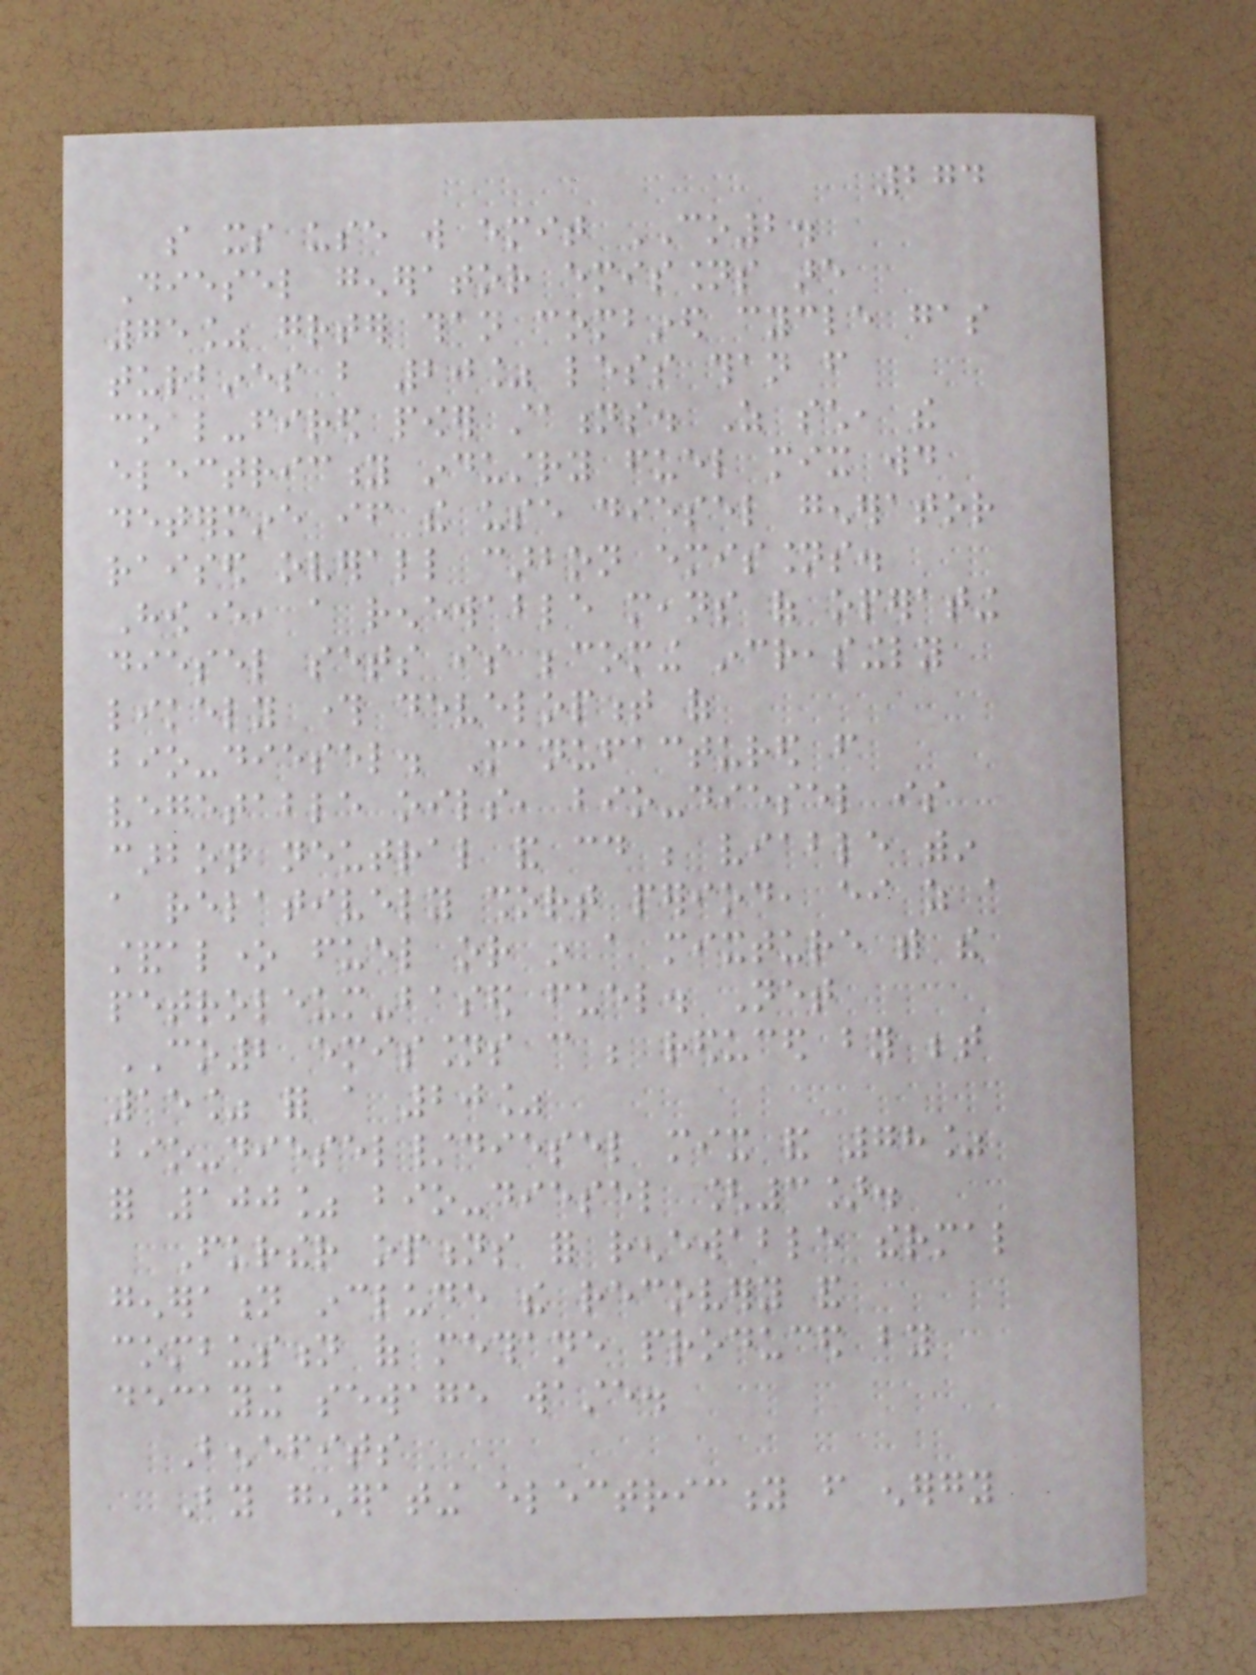274
so its use will emit CO2.
Diesel generator emissions are
75% greater than combined cycle gas
turbines but 20% less than from
coal-fired power stations. As such, the
electricity industry fuel mix would
determine if the use diesel generator
raised overall carbon emissions.
However, a renewable means of operating
diesel sets is becoming increasingly
likely through development of
bio-diesel. Manufactured from
vegetable oils, bio-diesel is
carbon neutral and could be viable within
a relatively short period, either as a
standalone fuel or in a mixture with the
petroleum-based fuel. Net
CO2 emissions can be reduced by between
15% for a 20%
bio-diesel/diesel mix and 78%
for 100% bio-diesel [3].
Further options for renewable thermal
generation include the recovery and
combustion of methane produced by
decaying sewage waste.
Benefits
By generating electricity from energy
